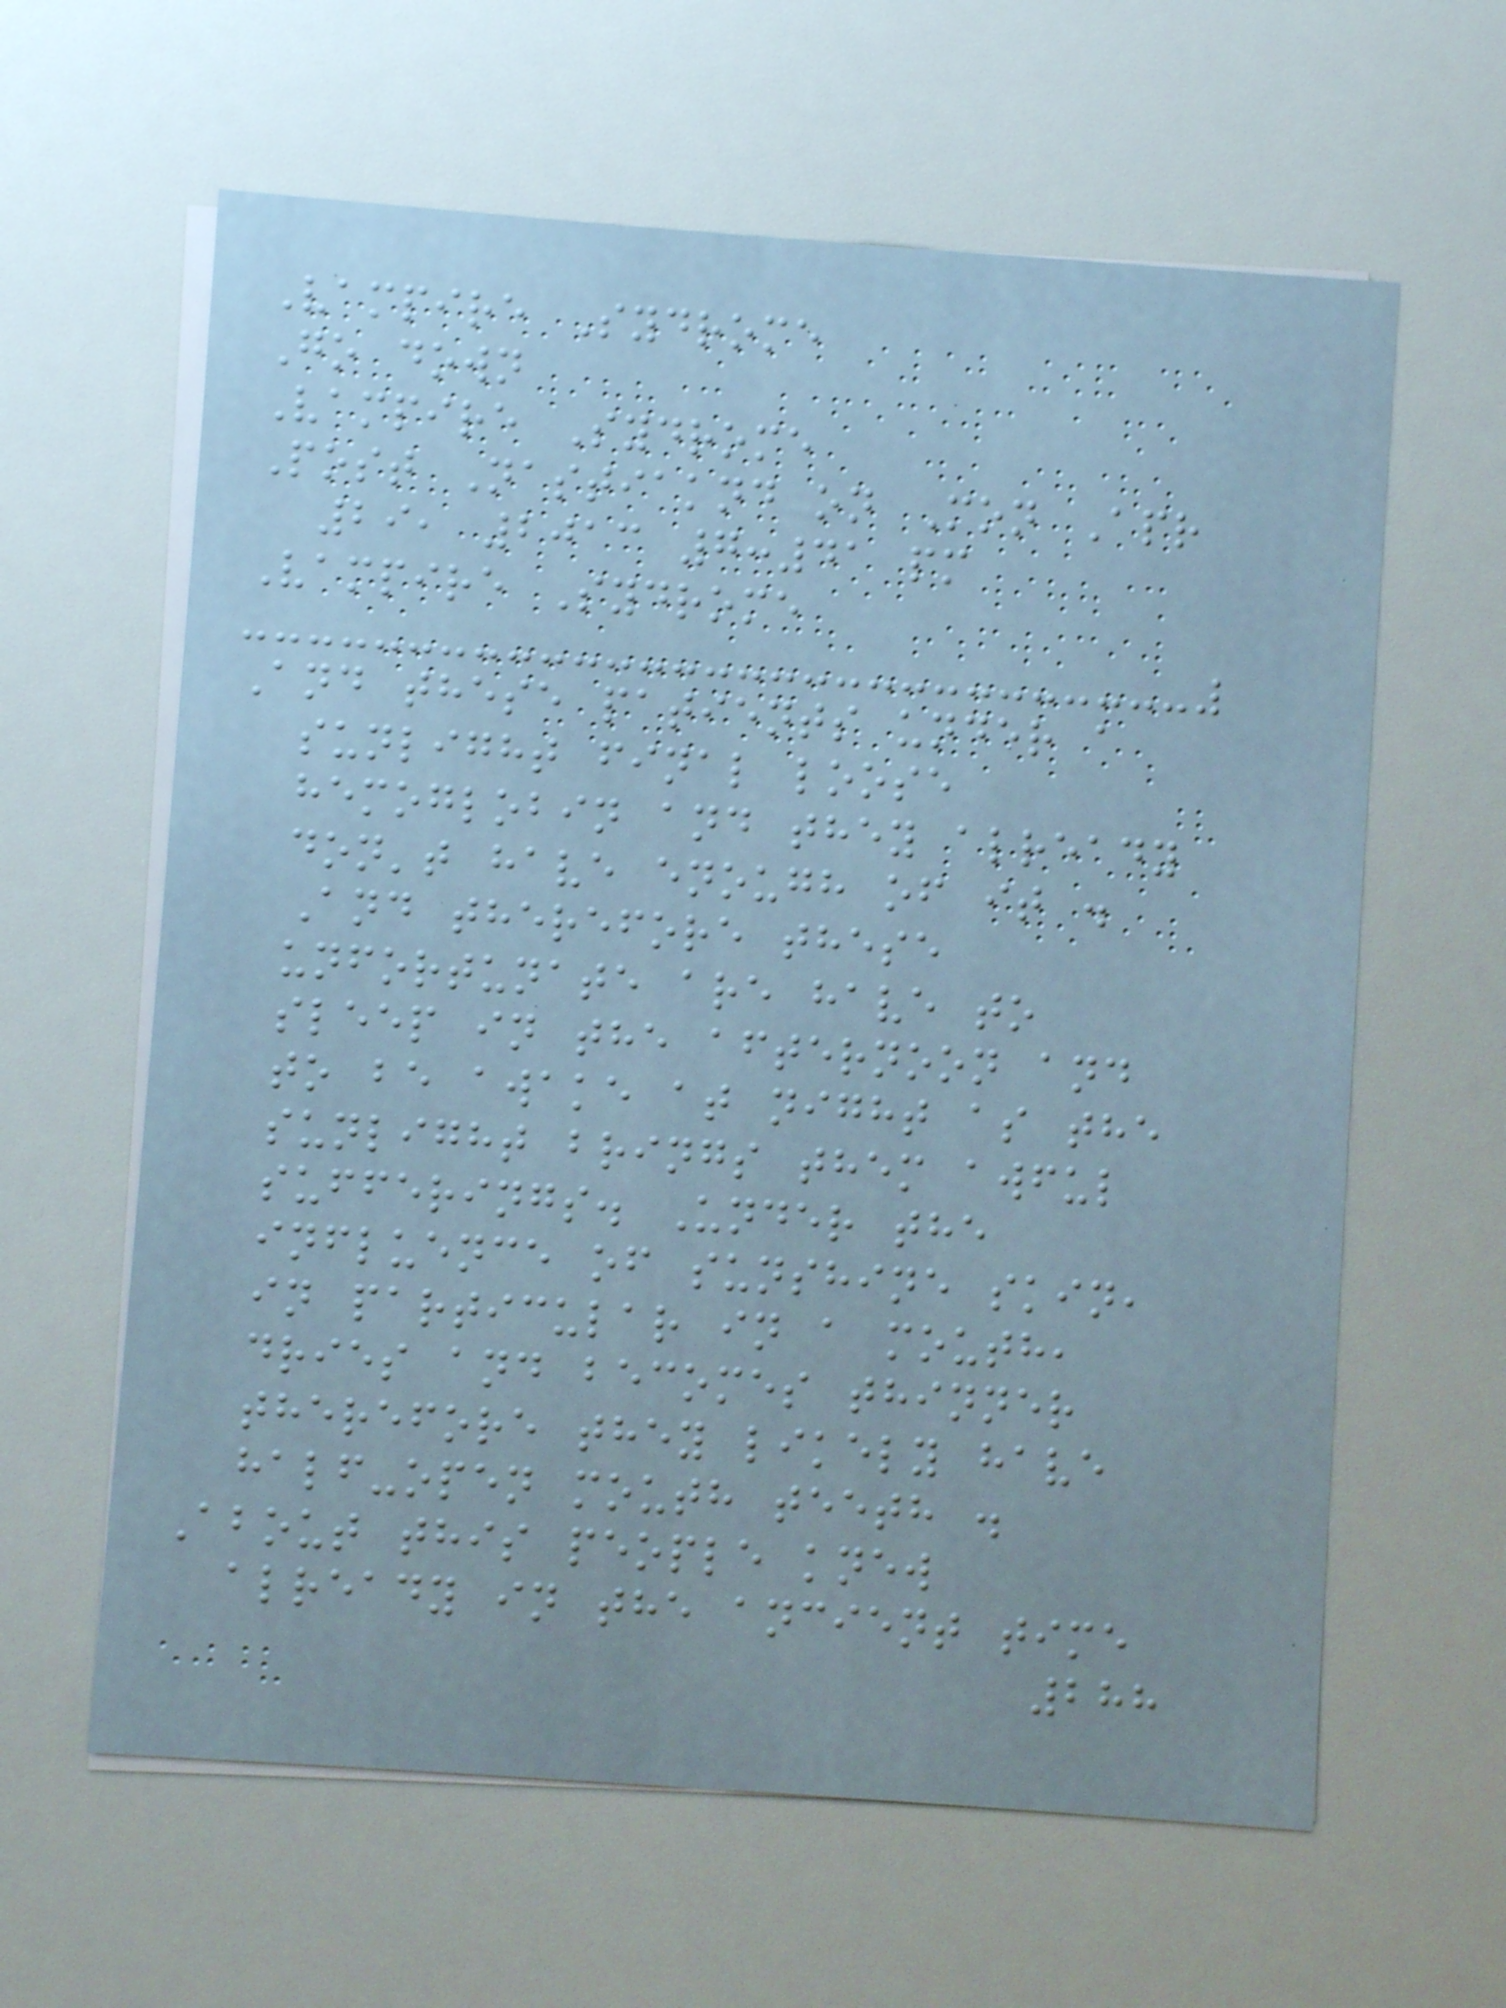Vampire Sydrome
Go down
Vampire Sydrome
Post Nastiaknd on Mon Apr
29, 2013 7:41 pm
Vampire Sydrome
And these patients under a
sunlight final loose
hemoglobin and they already
don't have enough of it .
And therefore these
unfortunate are have to
sleep in the afternoon and
to be awake at night as the
sunlight brings them awful
sufferings. Under the
influence of sunshine skin,
in particular in a mouth,
dries and becomes thinner
therefore they likely have
half-open mouth teeth .
About this people knew
already in the ancient time
288
